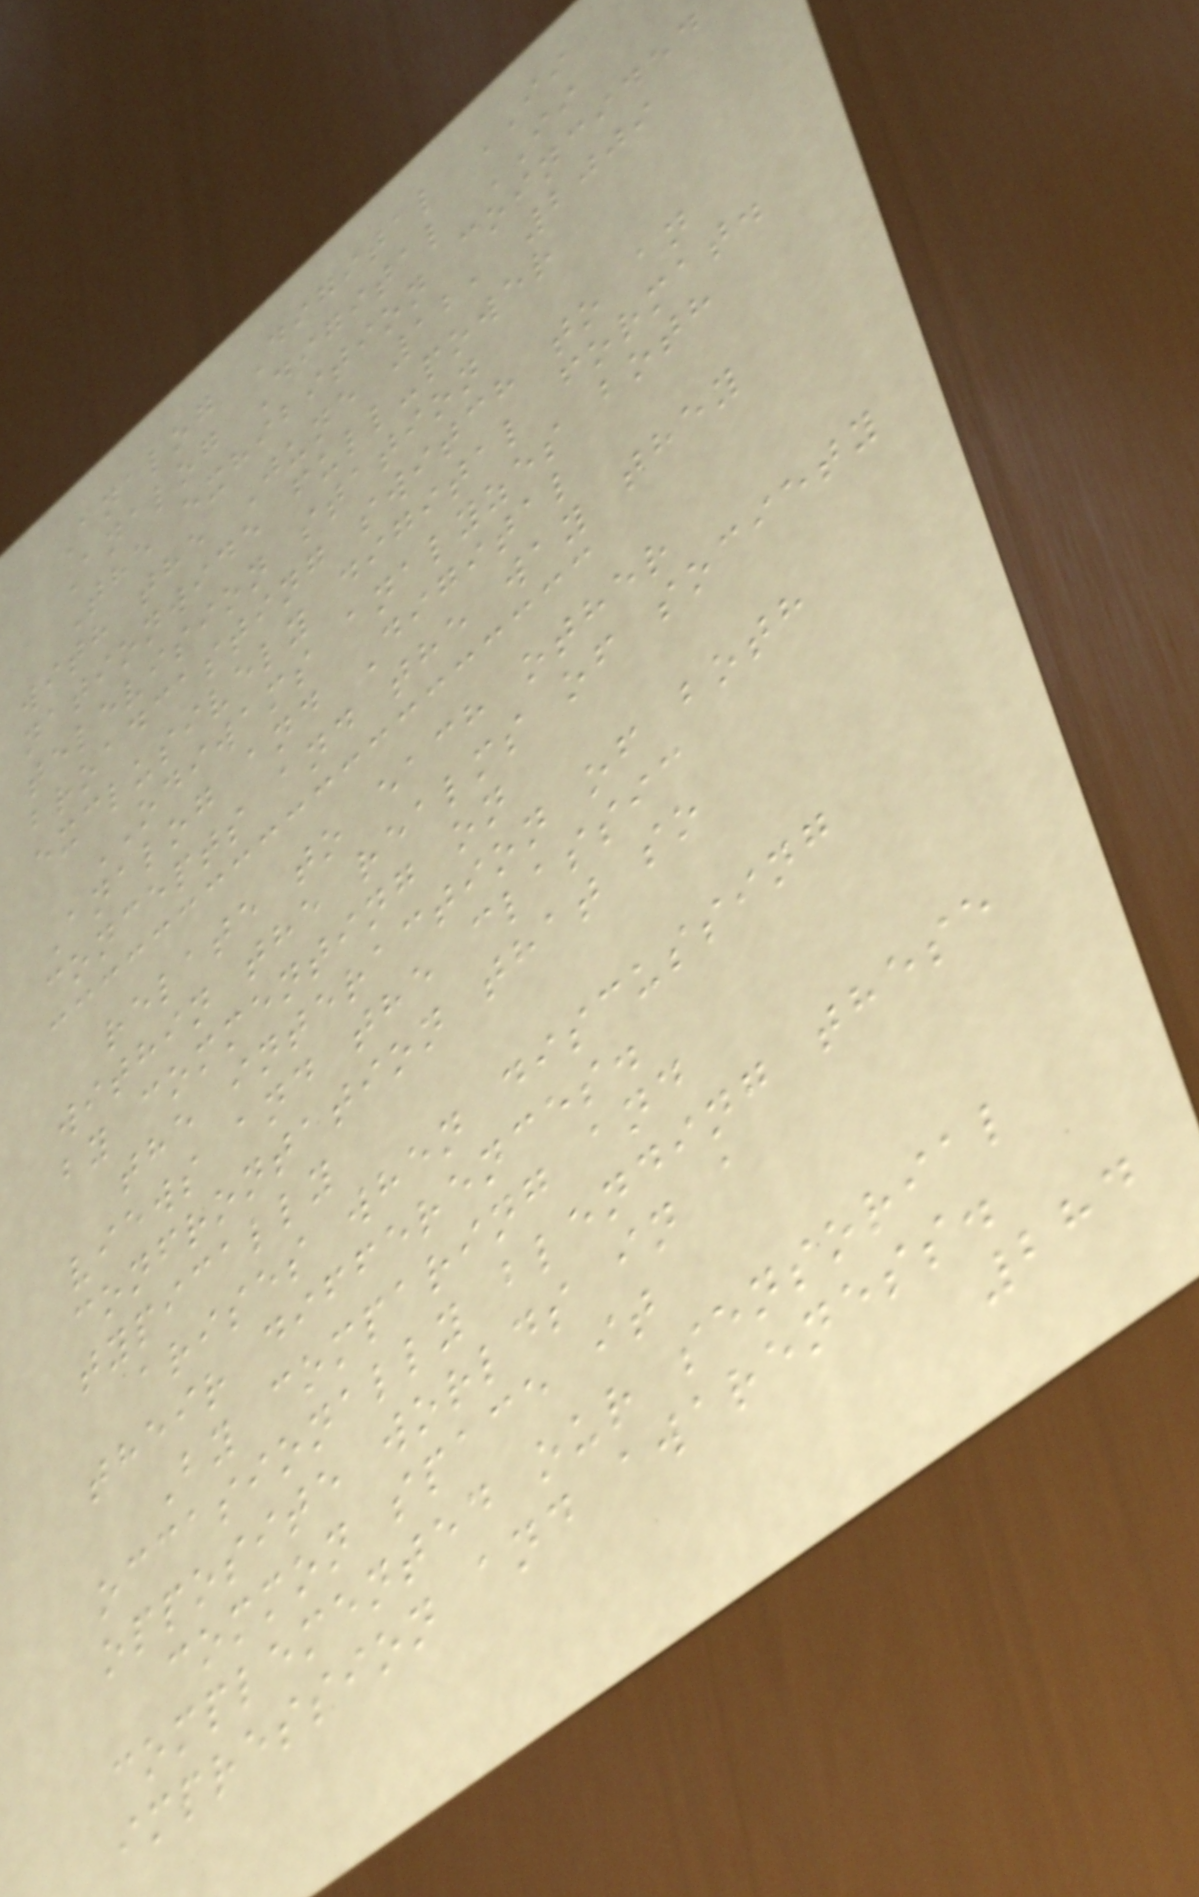Analog Digital II
Analog Digital II
The exhibition coincided
with the June 12, 2009
nationwide full-power
television station
broadcasting switch to an
exclusively digital format.
ODIWAMS analyzes both
Analog and Digital
concepts and the way they
relate to each other
within the realms of society
by commenting on
the interaction of both
views and the classic
confrontation that so
typically
arises when discussing
their differences.
By comparing and
occasionally blending these
opposite worlds in a
common space it
complemented our sensorial
impression and awareness.
284
